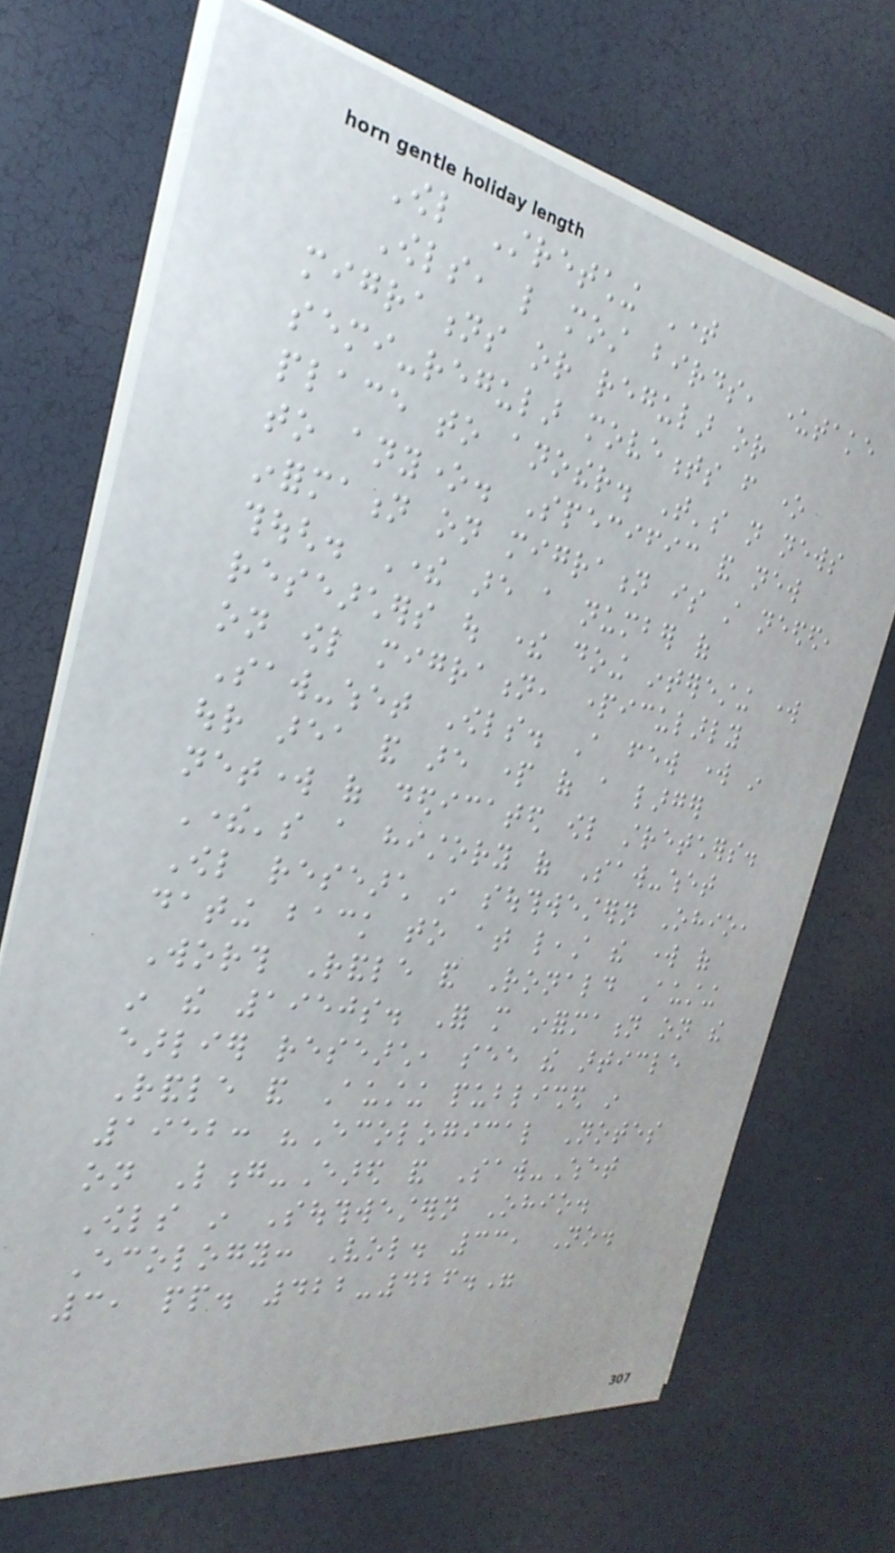Owl Stretching Time
Owls, like most birds, undertake
migrations or regular or
semi-regular movements from one
place to another. That's not news
to anyone. Specific and new
information on migration is still needed,
though. There are a number of
researchers out there doing interesting work
on owl migration, particularly
Saw-whet Owls. A few work in
our area and are part of a larger
network of dedicated owl stretchers.
There's a history of Saw-whet
Owl research in southwestern Ohio,
dating back to at least the work of
Worth Randle and Ronald Austing
in the 1950s. For more information on the
earlier research, see the article
Randle and Austing published in
1952: "Ecological Notes
on Long-Eared and Saw-Whet
Owls in Southwestern Ohio.
Ecology: Vol. 33, No.
3, pp. 422-426."
